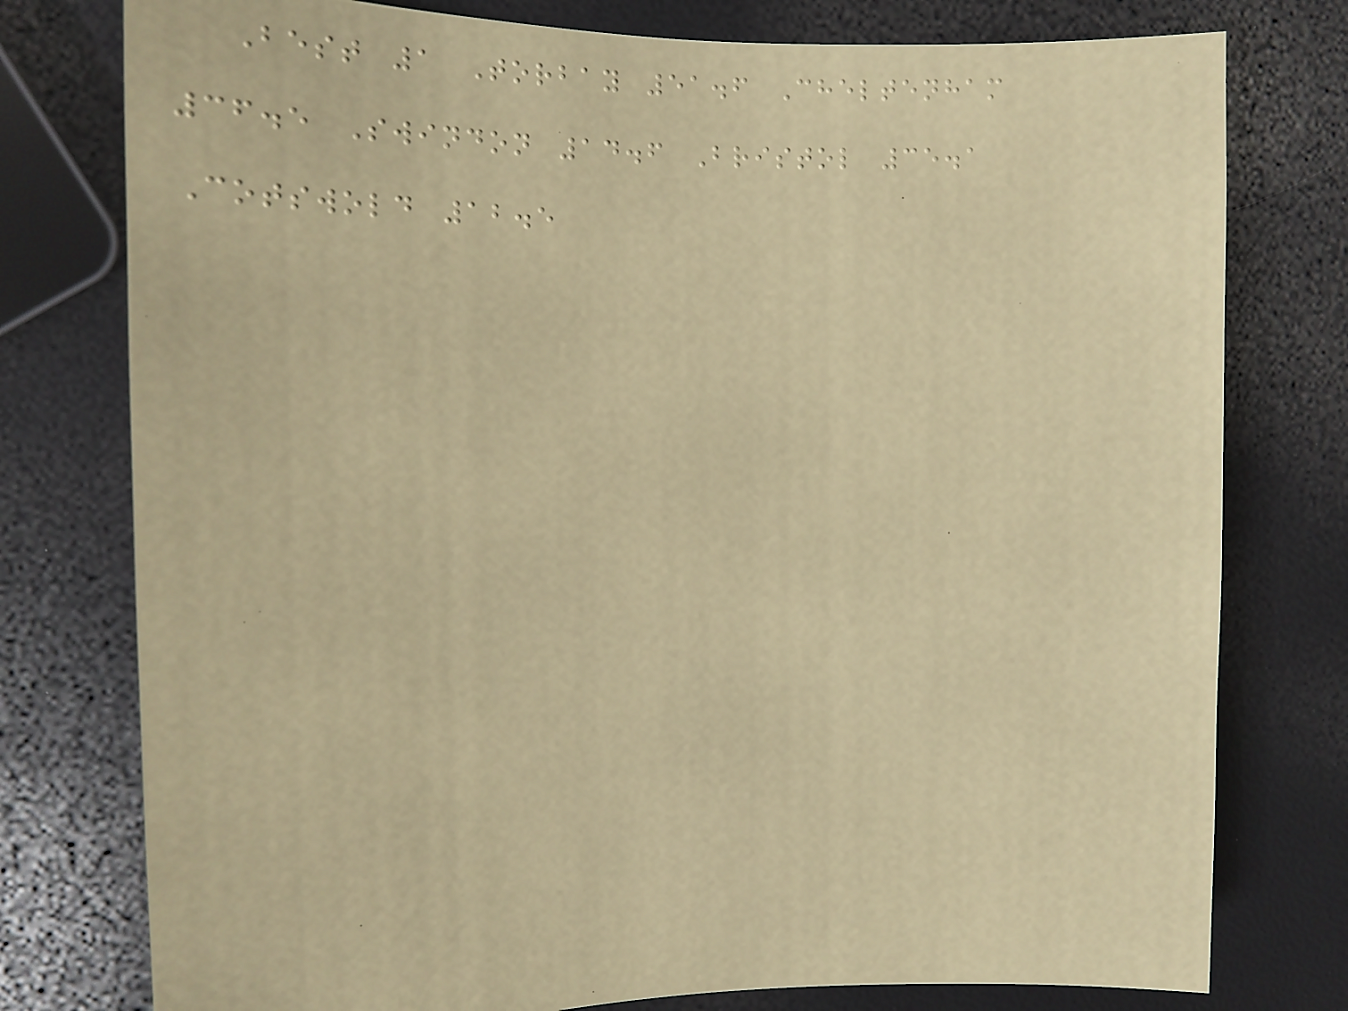Best 1 Torbay 51.6 Cheltenham
36.5 Swindon 14.6 Bristol 35.1
Cotswold 12.5
